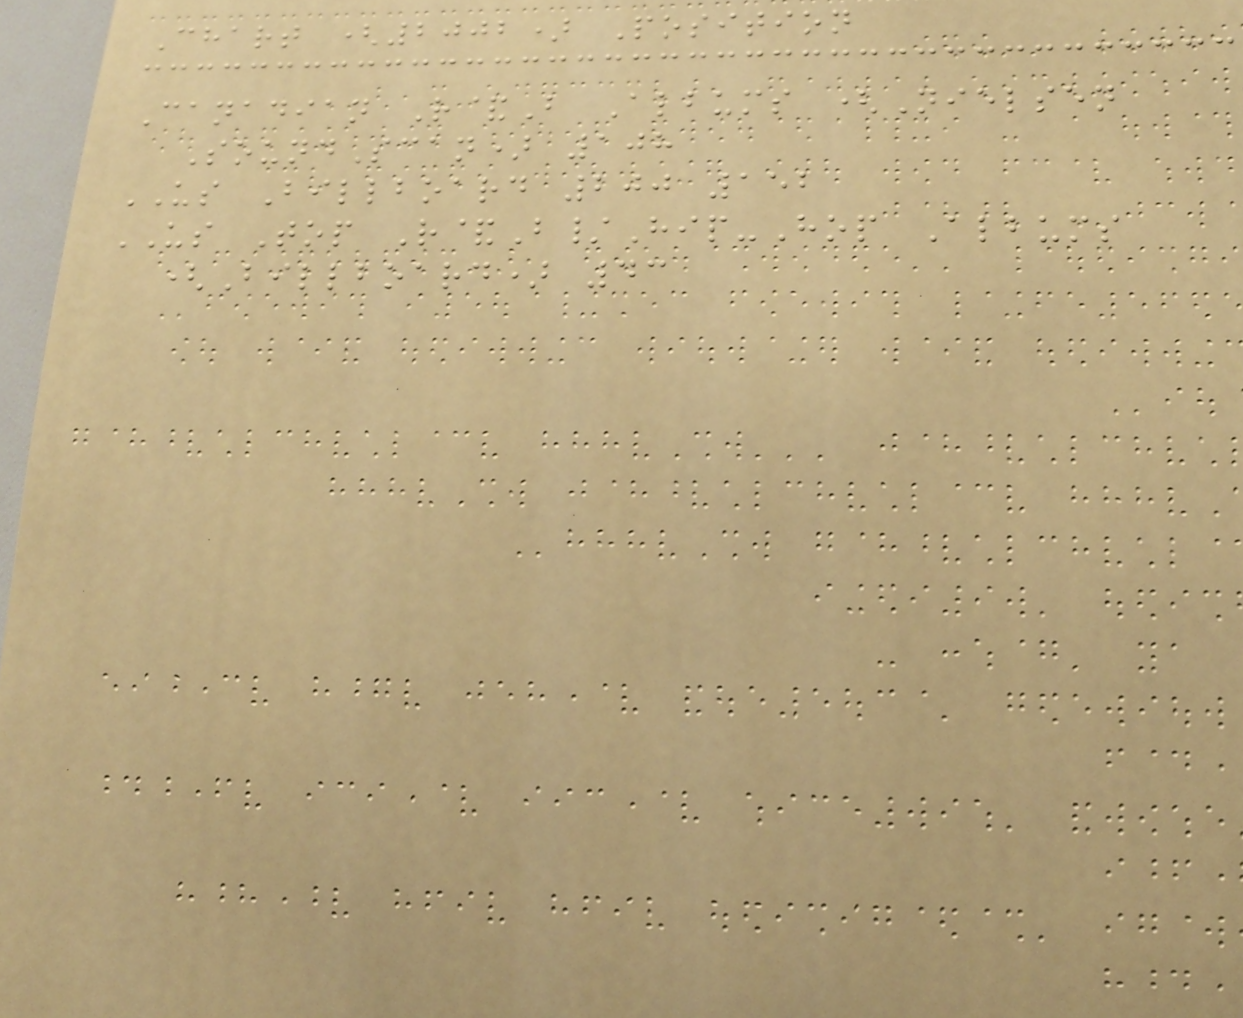Chart (2002) Position
Canadian R&B Albums (Nielsen
SoundScan) 108
US Billboard 200 152
US Top R&B/Hip-Hop Albums
(Billboard) 43
